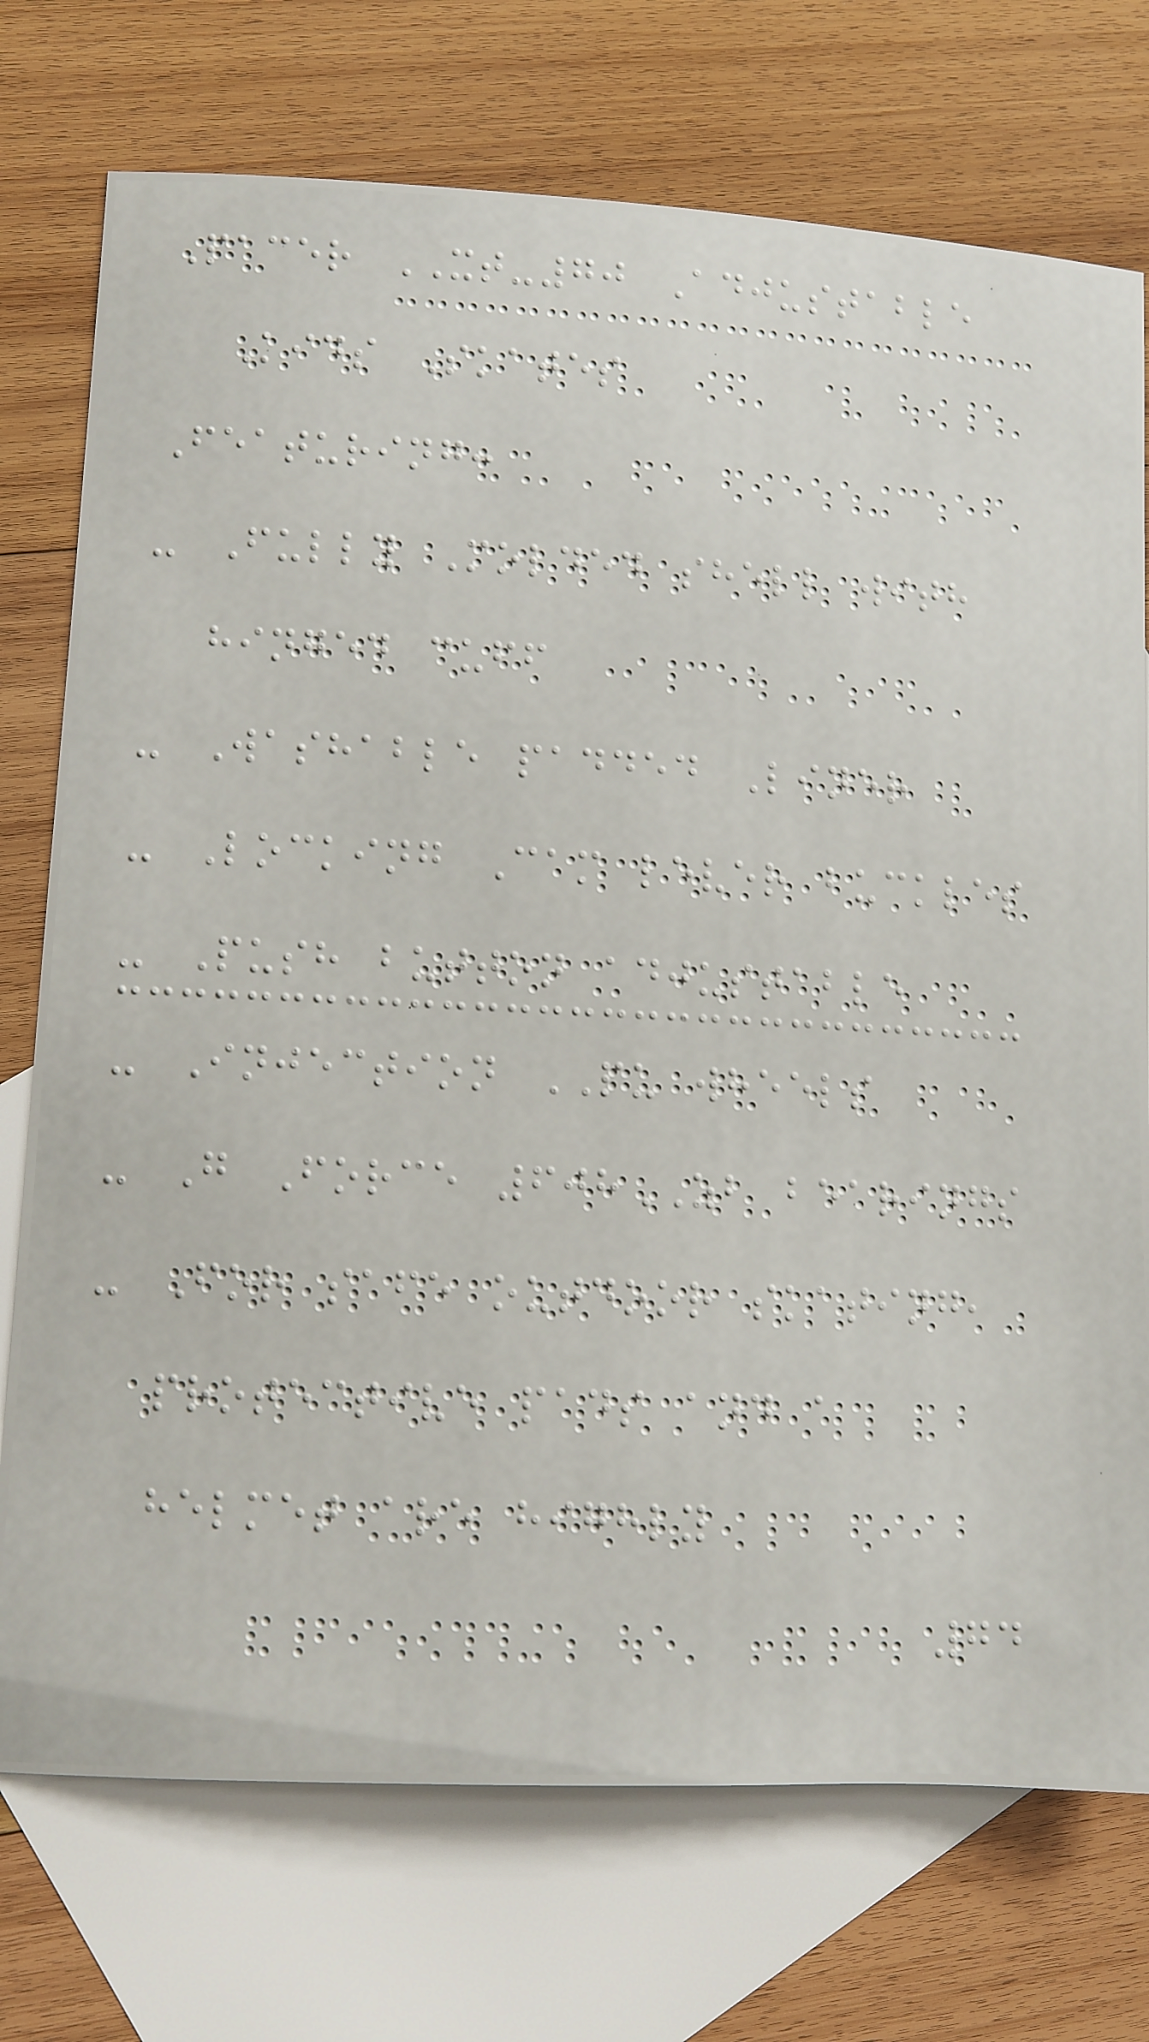Pacer XT-70 Adjustable
Kids Skates
Featuring:
- Fully Molded shell with
hinged cuff
- Washable padded Liner
- Locking Cam lever buckles
- Push button adjustable
- Injection PU wheels
- G Force 608ZB bearings
- For safe outdoor skating,
protective pads and a
helmet are highly
74
